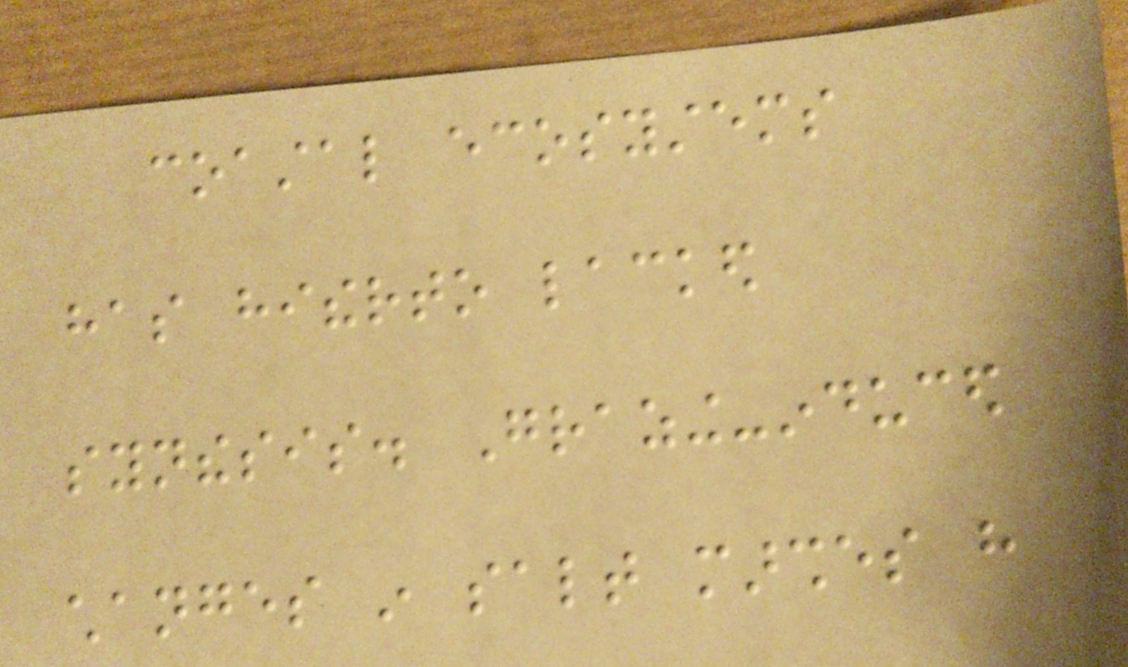coastal ecosystems
has hitherto lacked
synthesis. Grazing-induced
changes in salt marshes have
